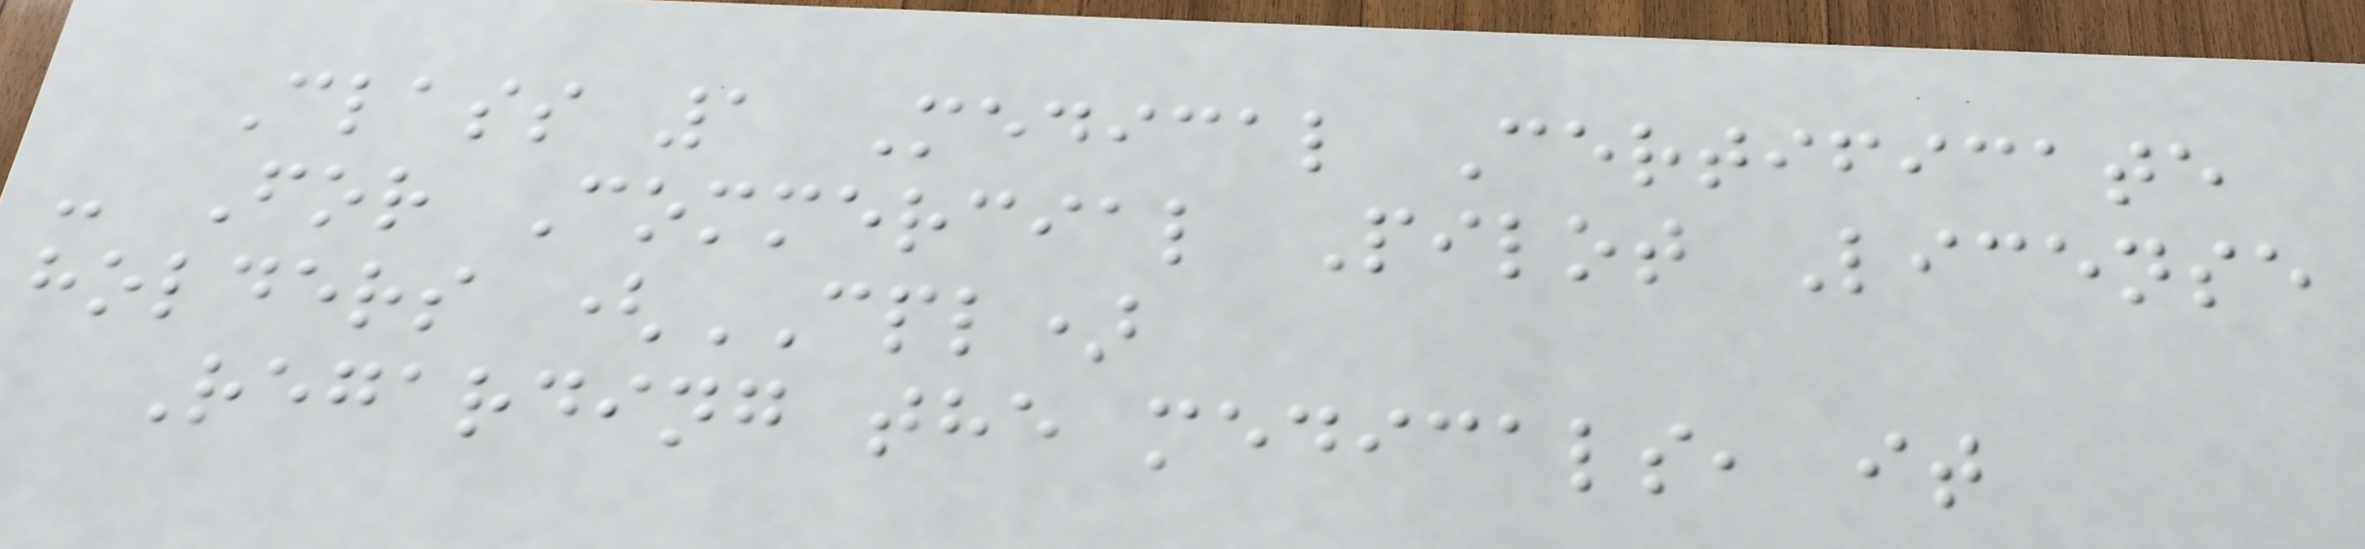Class 1 Medical Certificate
- For Commercial Pilot License
holders (CPL)
Regarding the medicals, it
